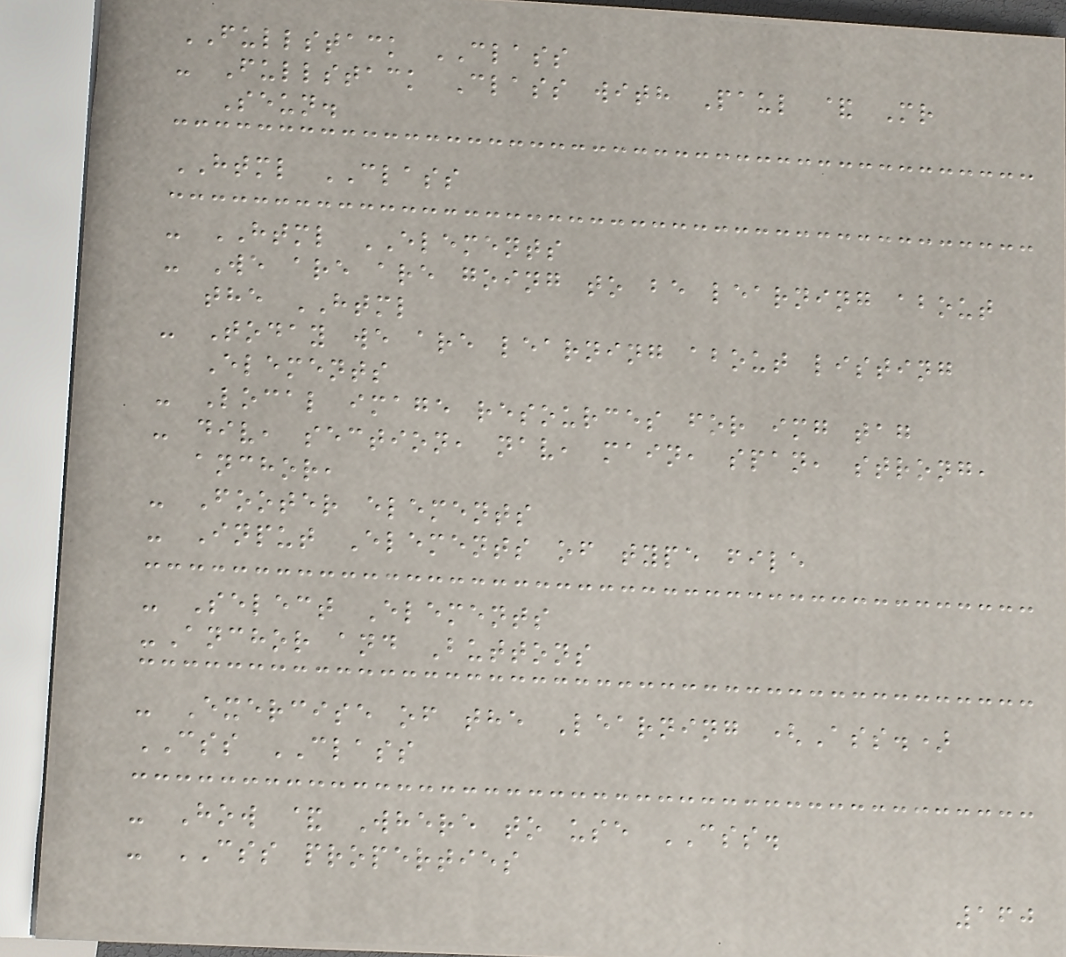FULLSTACK CLASS
- Fullstack Class with Paul & Mr
Seun.
HTML CLASS
- HTML ELEMENTS
- We are are going to be learning about
the HTML
- Today we are learning about listing
Elements
- Local image resources for img tag
- div, section, nav, main, span, strong,
anchor,
- Footer elements
- Input Elements of type file
- Select Elements
-Anchor and Buttons
- Exercise of the Learning (Ass.)
CSS CLASS
- How & Where to use CSS.
- CSS properties
160
